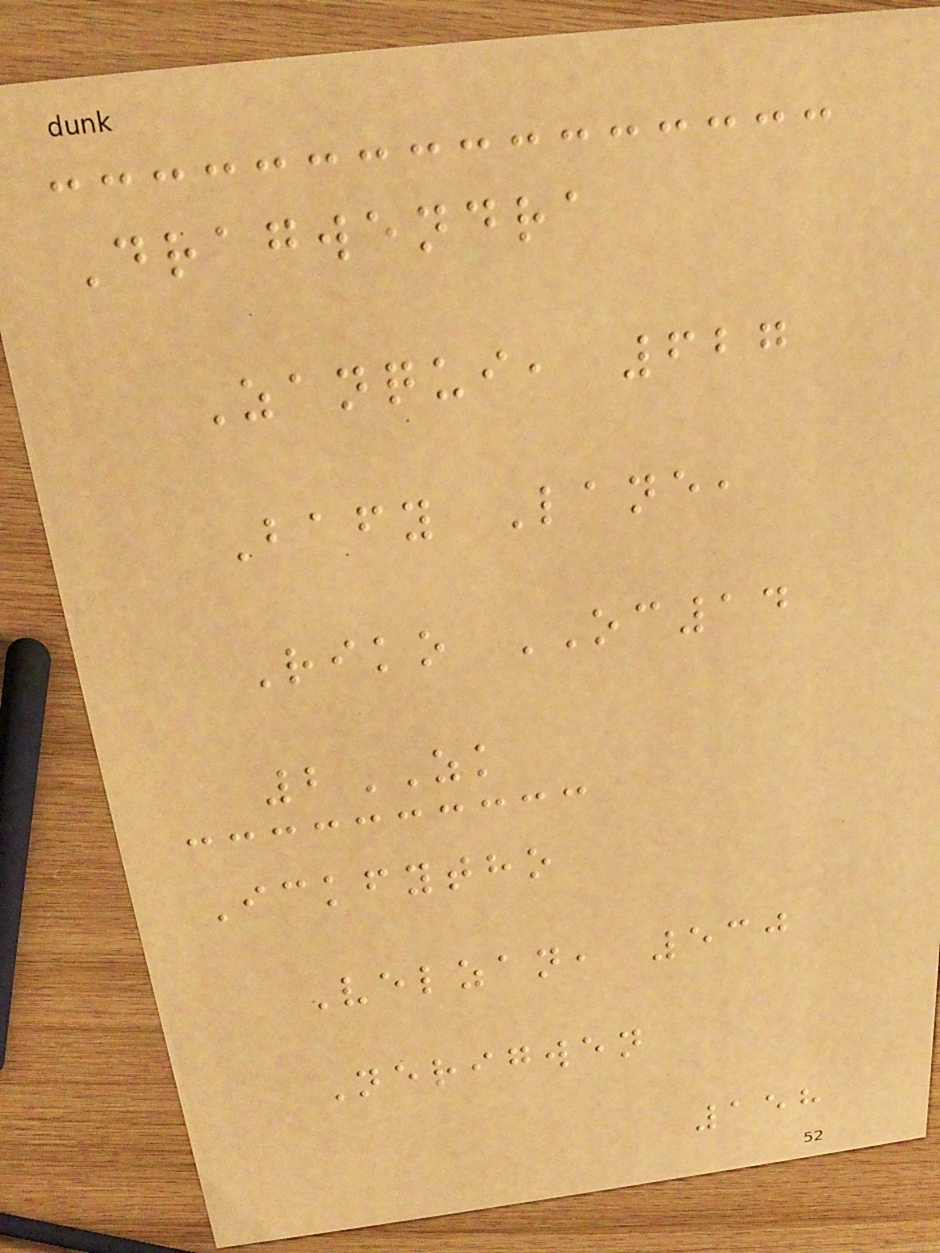Dragwendra
Zanqui, 627
Bafy Lane,
Riko OC14
2ZK
Ickfytho
Velzan, 530
Nerigwen
158
